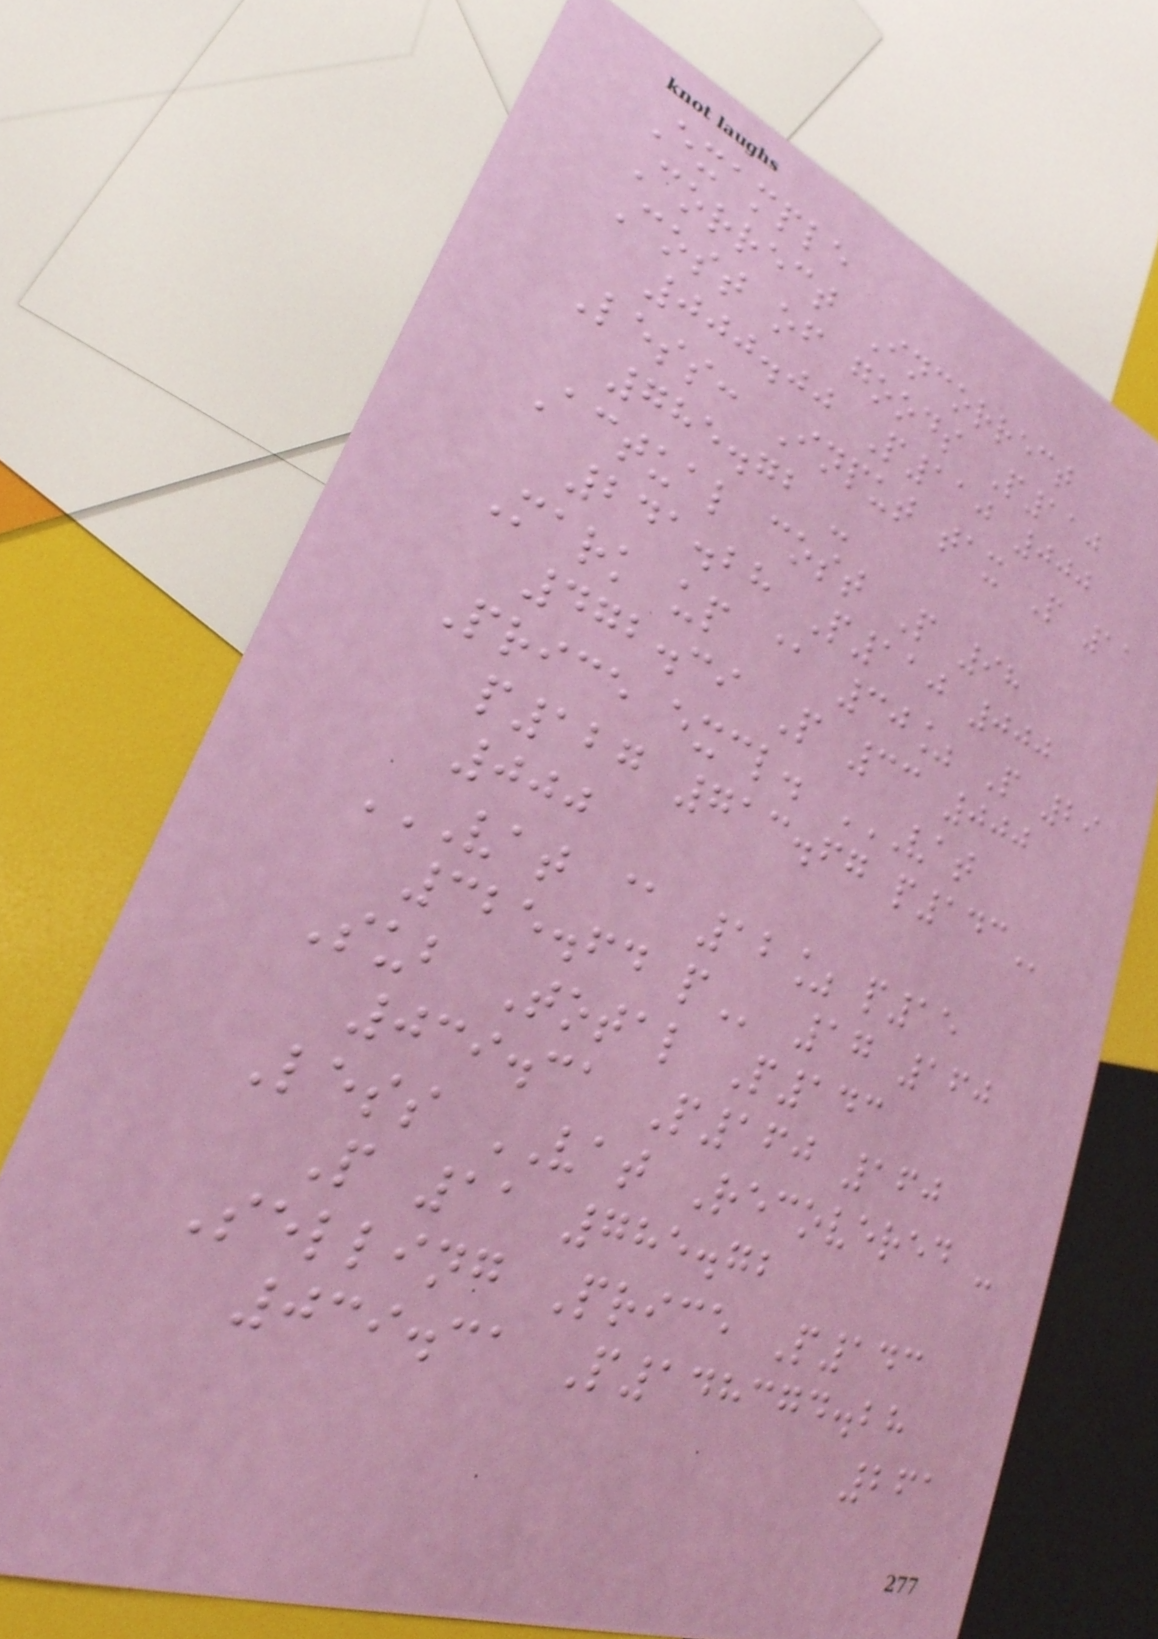Example
Correct Incorrect
Cost of goods P110
000.00 P110 000
Less: Input tax P 11
785.72 -
Actual cost P 98
241.28 P110 000
Mark up @ 30% P 29
472.39 P 33 000
Price excl. VAT
P127 713.67 P143
000
VAT @ 12% P15
325.64 P 17 160
Sub Total P143
039.31 P160 160
Less VAT Recovered -
P 11 785.72
Selling Price P143
039.31 P148374.28
261
